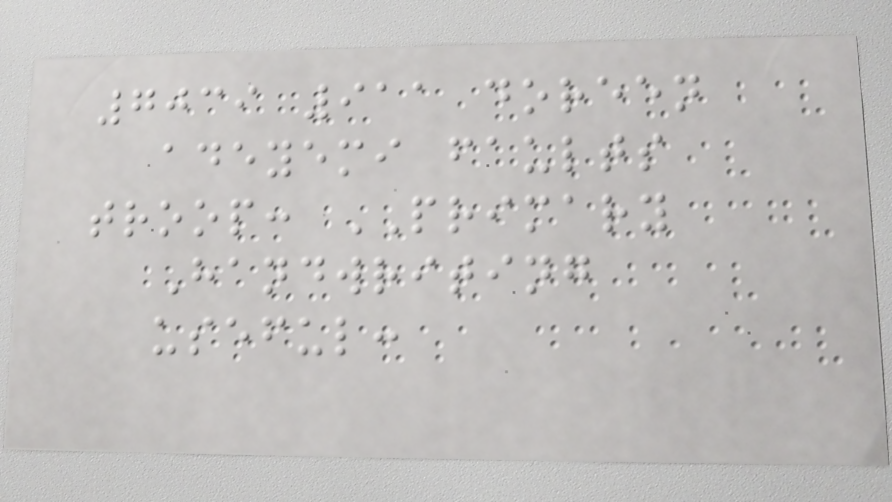7039 911 doreen
adeyemi faults
troop: PRIMARY
Handwriting
useful:
